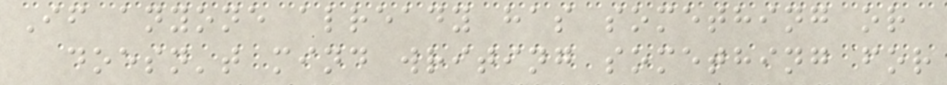If anyone already has something or
doesn't mind writing something for
